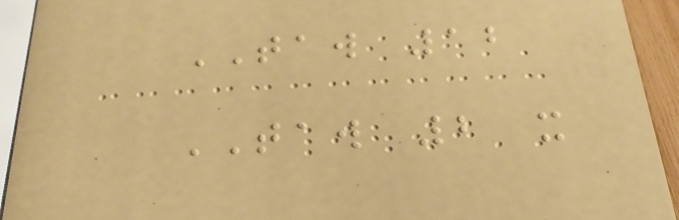TAW 12
TAW 2 x
